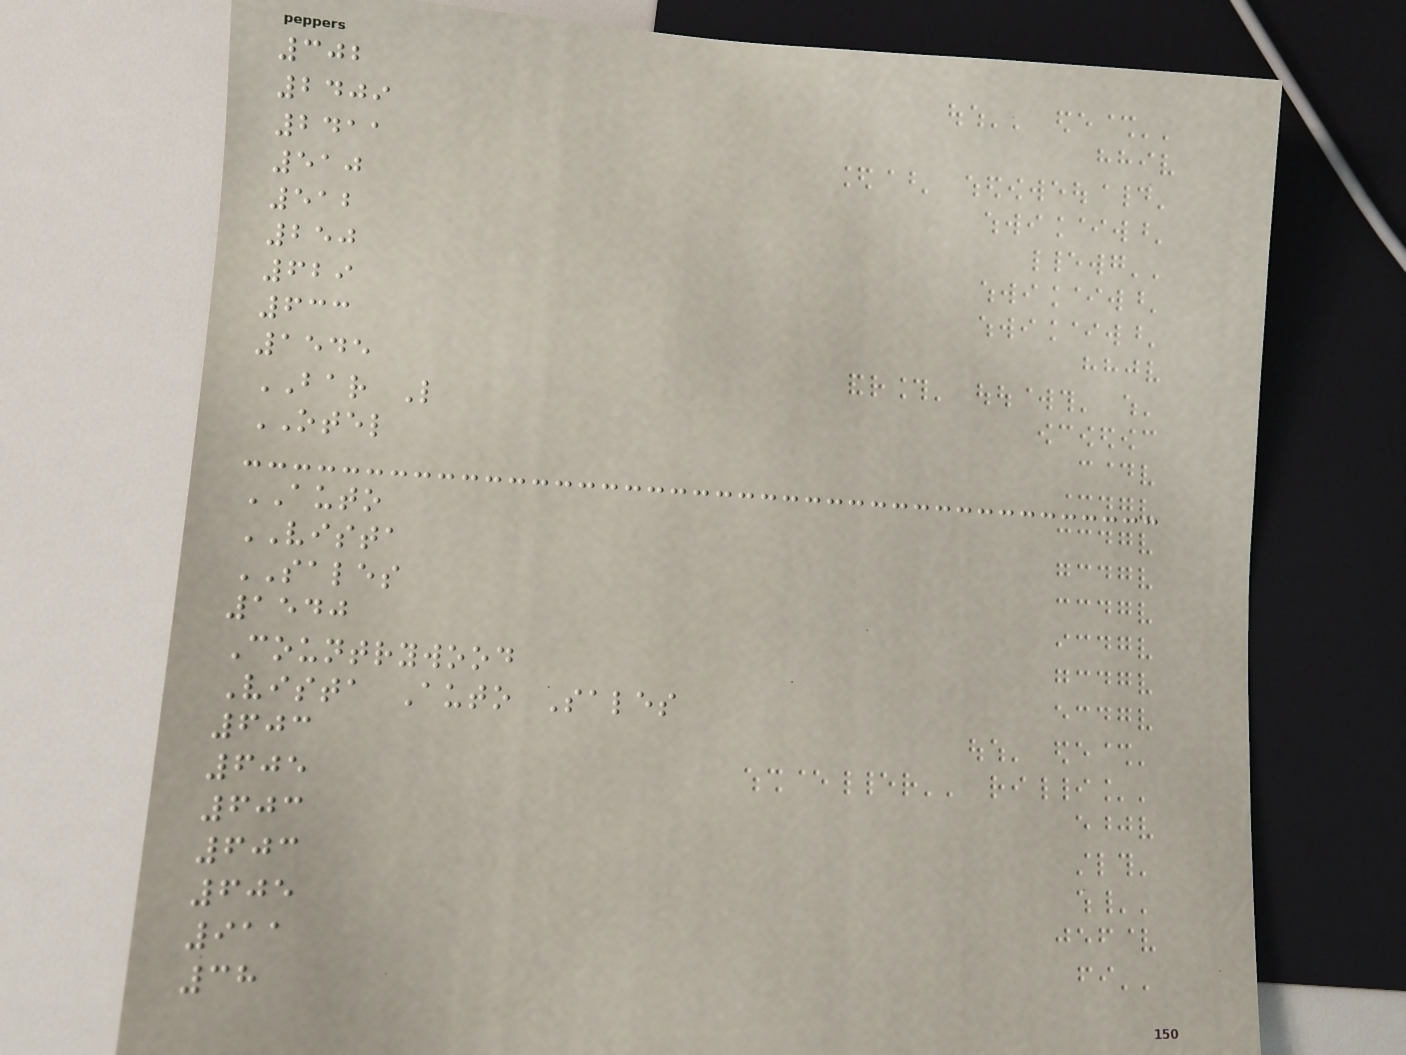302
2409
2411
510
512
250
629
633
1545
BAR L
OTEL
AUTO
VISTA
SALES
1540
Countrywood
Vista Auto Sales
603
605
603
603
605
911
38
